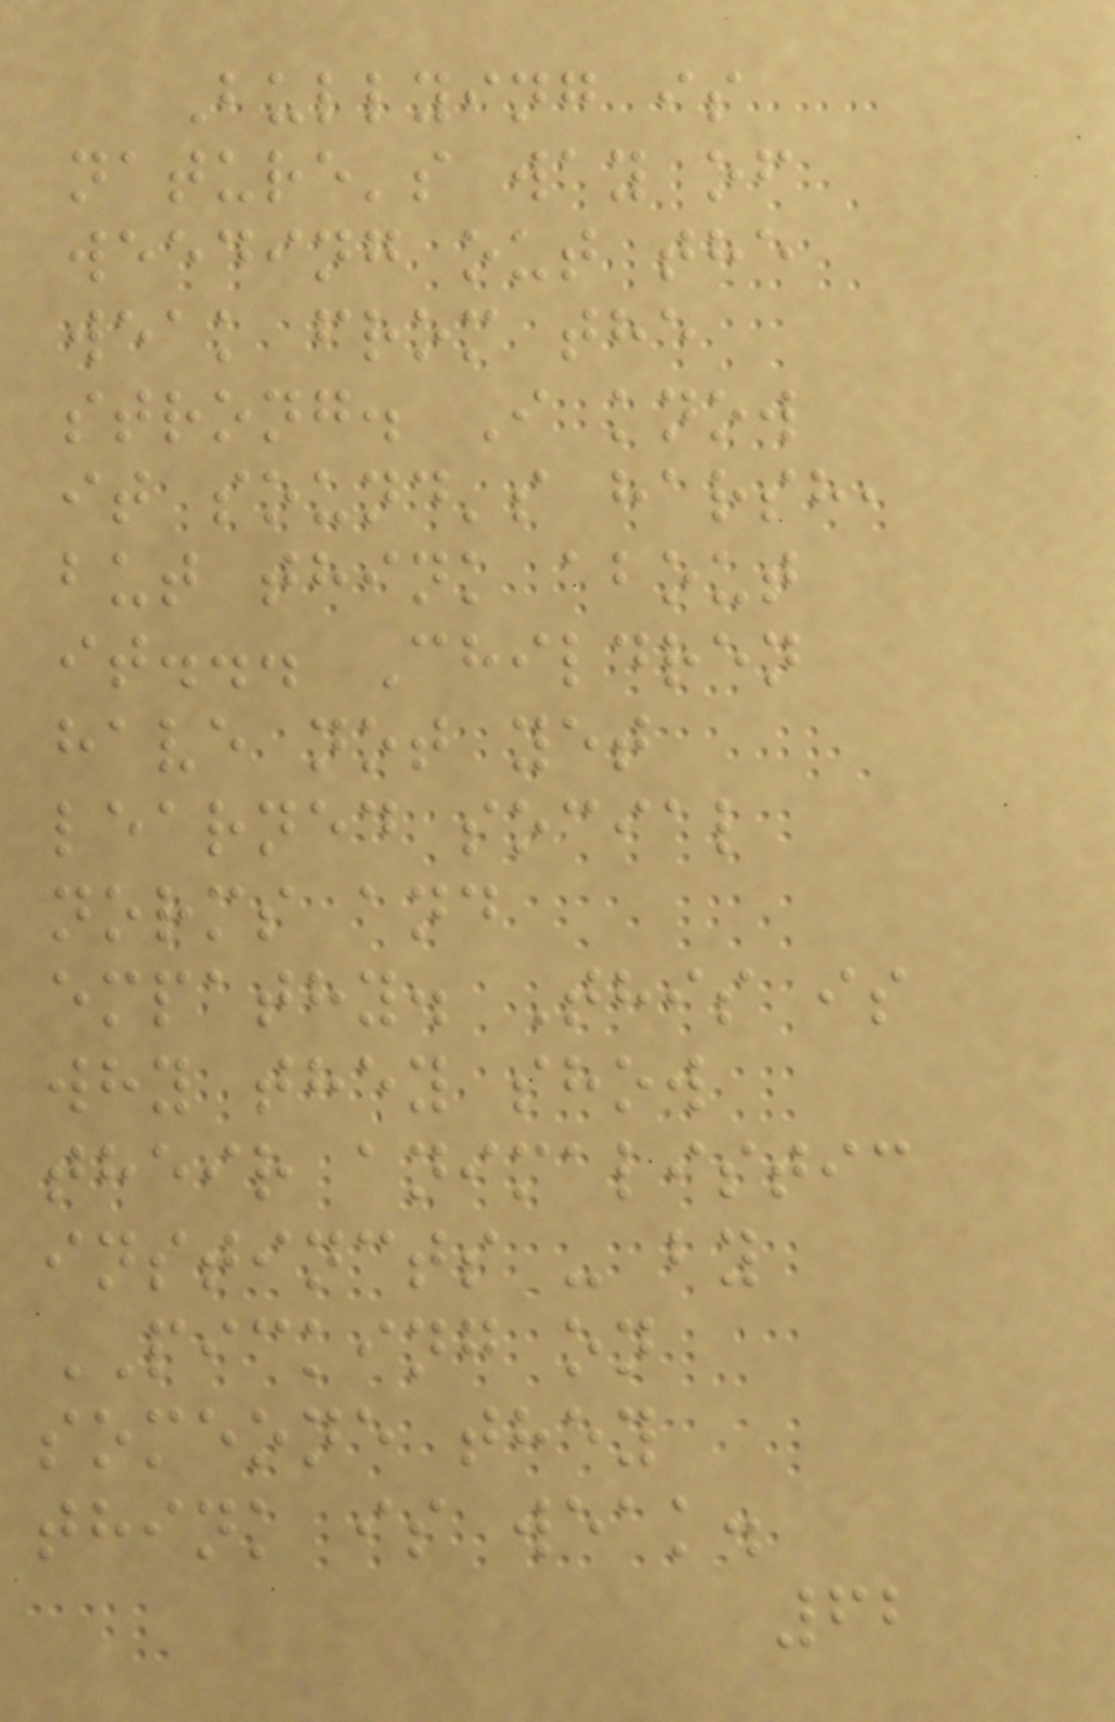Bullying is
nature's way of
weeding out the
weak from the
strong. I know
it sound's harsh,
but think about
it... Children
have not yet
learned social
norms and
empathy. This is
why they show
their animalistic
instincts - by
PICKING on
someone they
think is weak.
62
